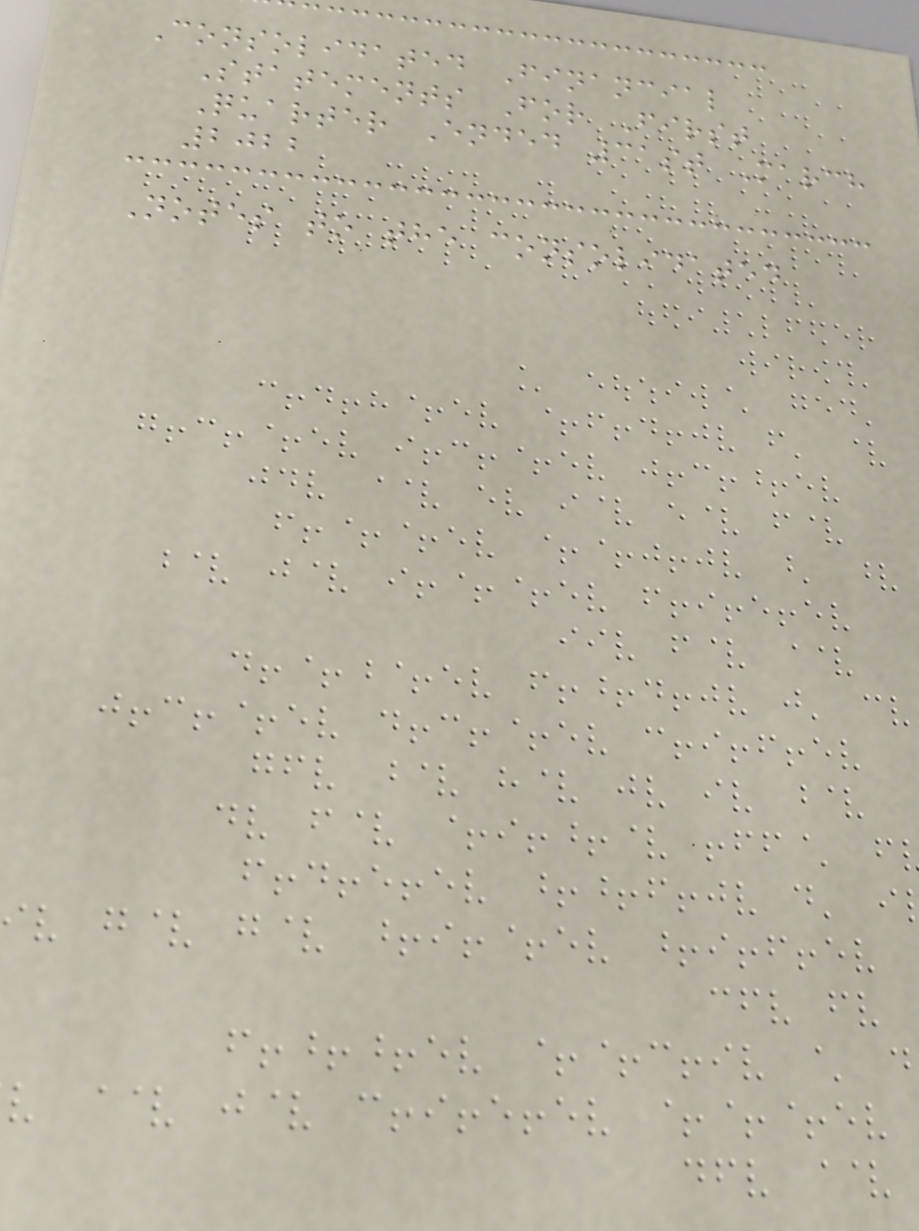Consolidated Financial
Statements For First
Quarter Ended 31st March
2022
Notes to the consolidated
